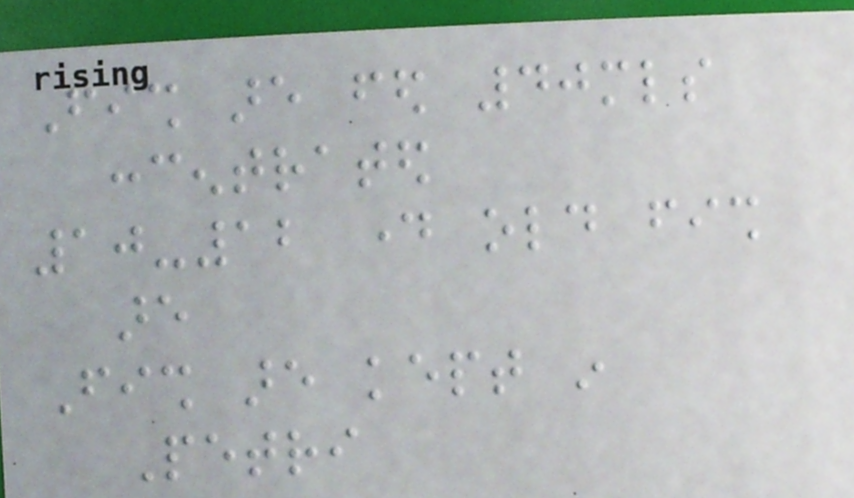Fish are fed 40mls
concentrated
10-12 day old fish
are
Fish are kept in
Petri
